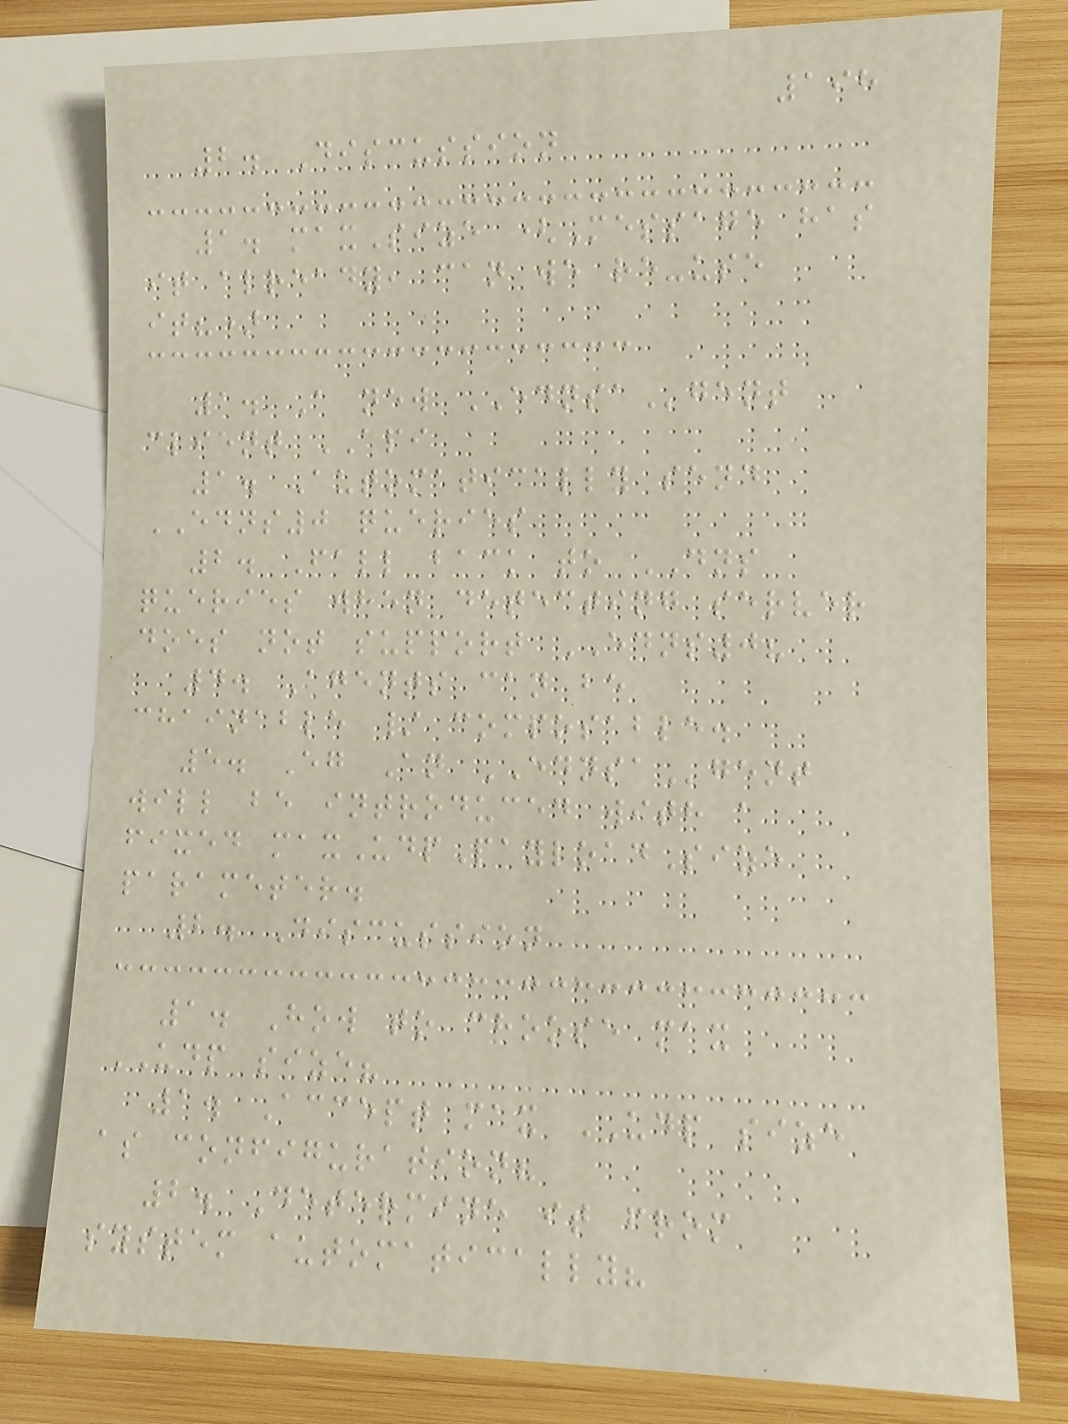198
2. Discussion
1. maxSize (Message has
it already, can we re-use
it?)
1. A new EDNSAgent
client API
1. Automatically send
EDNS0 queries
2. Fall back to DNS
queries when detecting server
does not support EDNS0?
4. Agents can be
chainable / composable.
5. Eg An EDNSAgent
will be introduced with a
fixed maxUdpPayloadSize
parameter.
2. Discussion
1. How to choose max
UDP size?
1. Accept max UDP size
as configuration?
2. Determine it from
system automatically?
